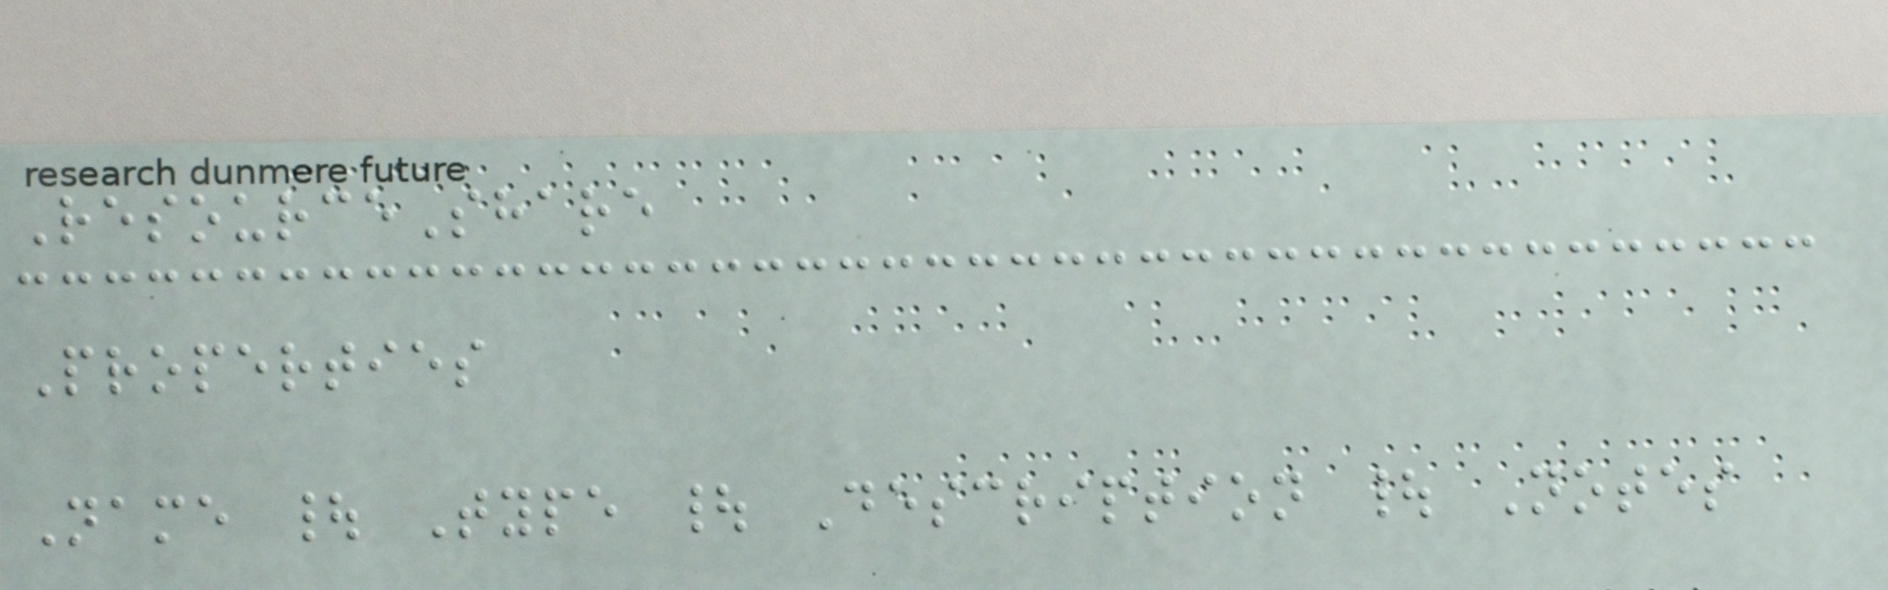ResourceShare
Properties
Name | Type | Description | Notes
